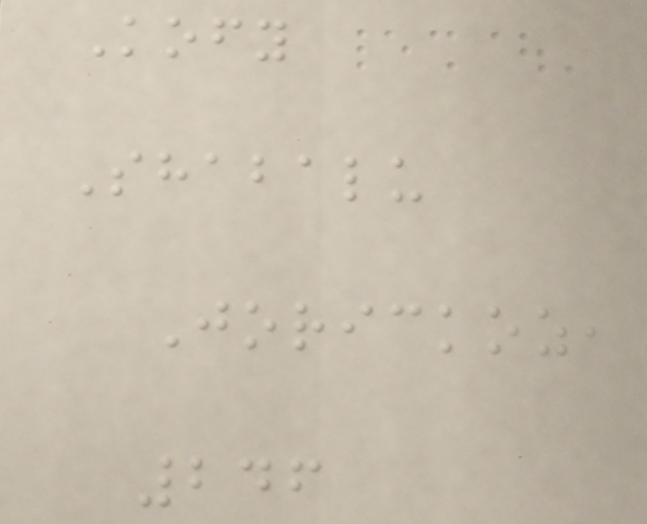Kofy
Shabalu
Jorickoz,
246
